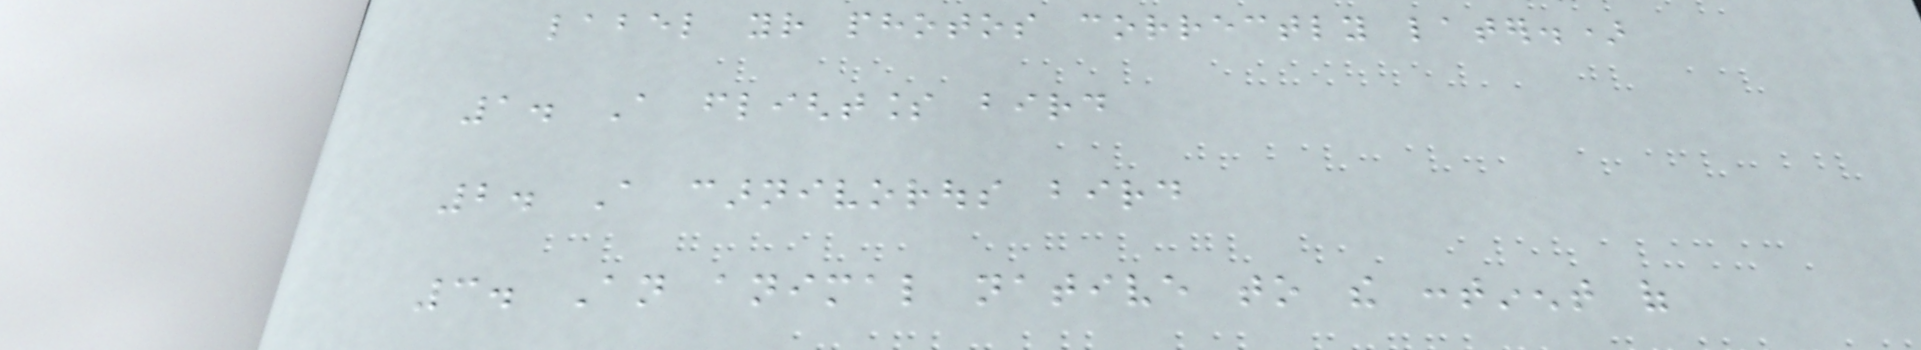label your photos correctly later.)
1. A flightless bird
2. A carnivorous bird
3. An animal native to the continent of
